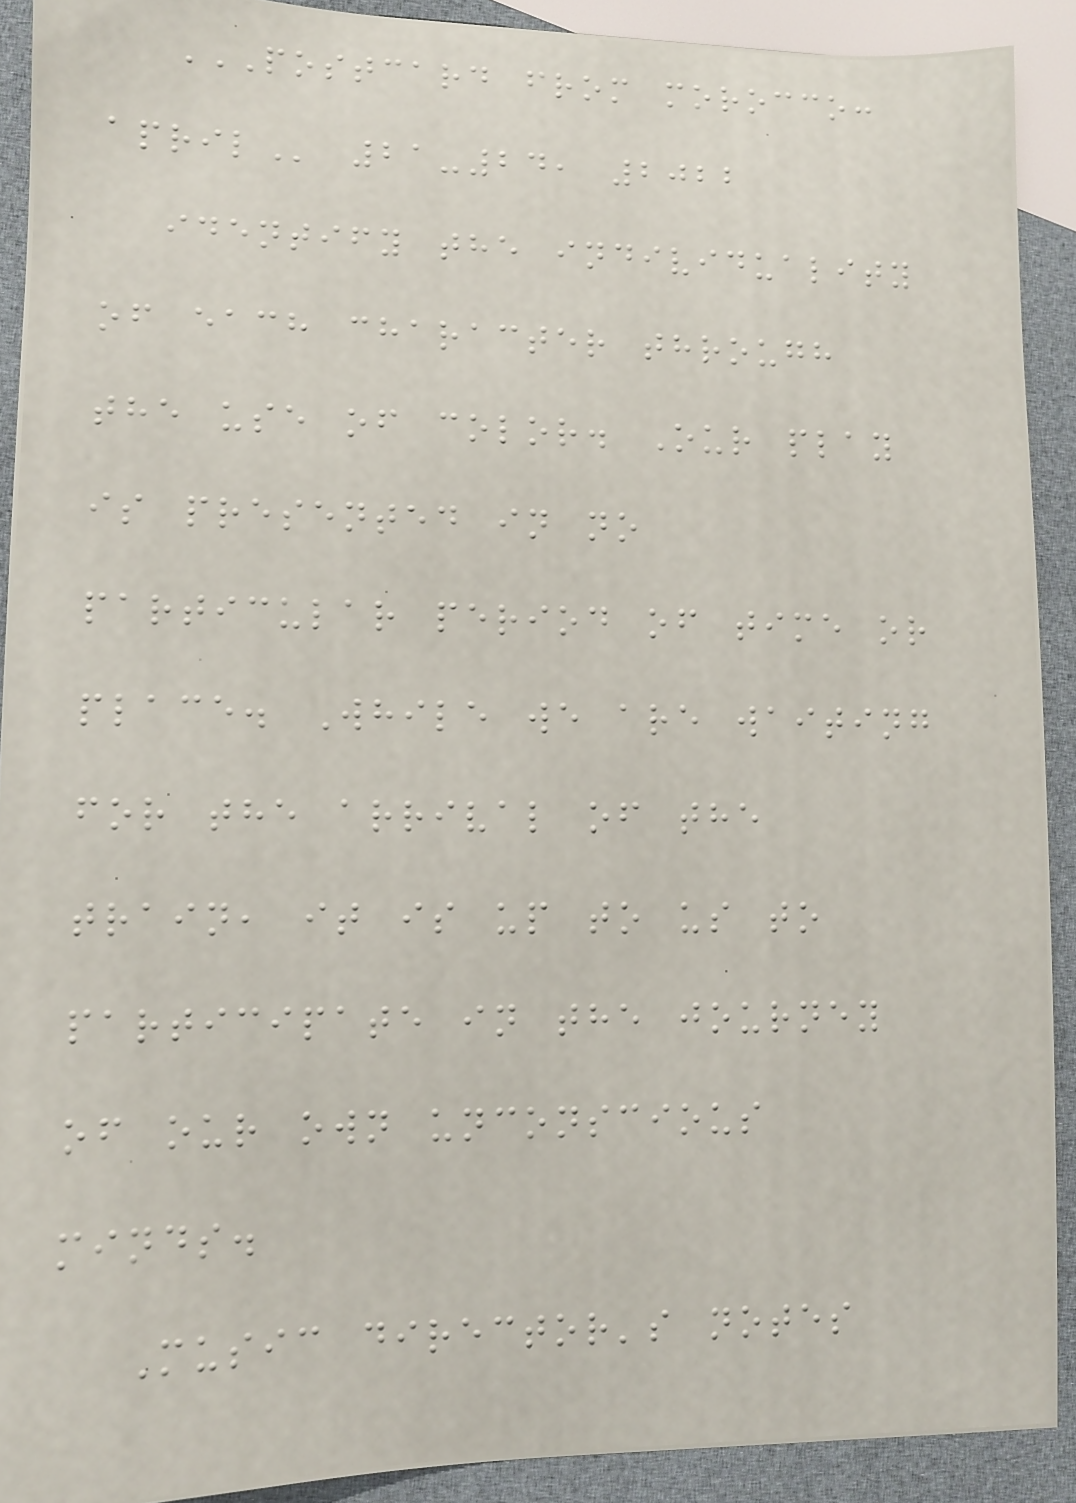POSTCARD FROM MOROCCO:
APRIL 21-24, 2022
identify the individuality
of each character through
the use of color. Our play
is presented in no
particular period of time or
place. While we are waiting
for the arrival of the
train, it is up to us to
participate in the journey
of our own unconscious
minds.
Music director's notes
